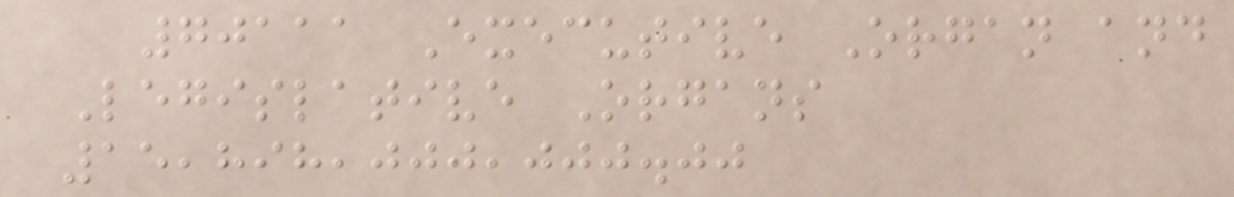70111 Executive Organ and
Legislative Organs
15,898,000,000.00
